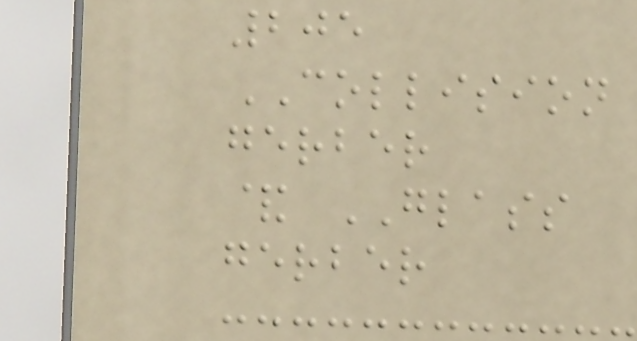205
COLLISION
gerber
& GLASS
gerber
